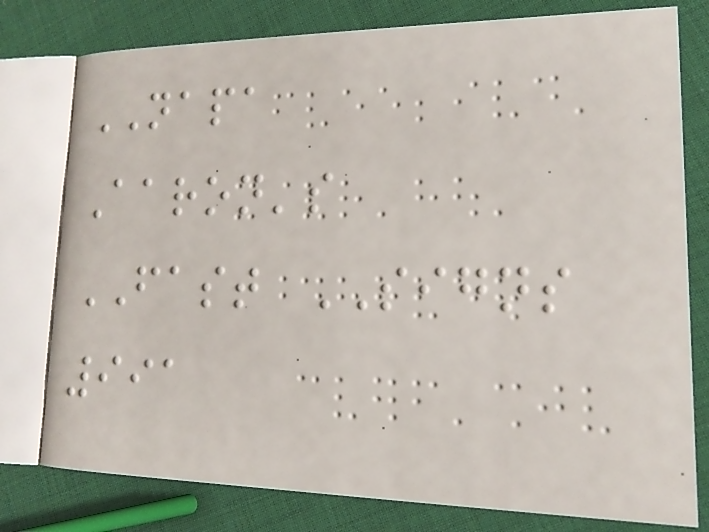NAPA
Aaron's
FAST SIGNS
991
